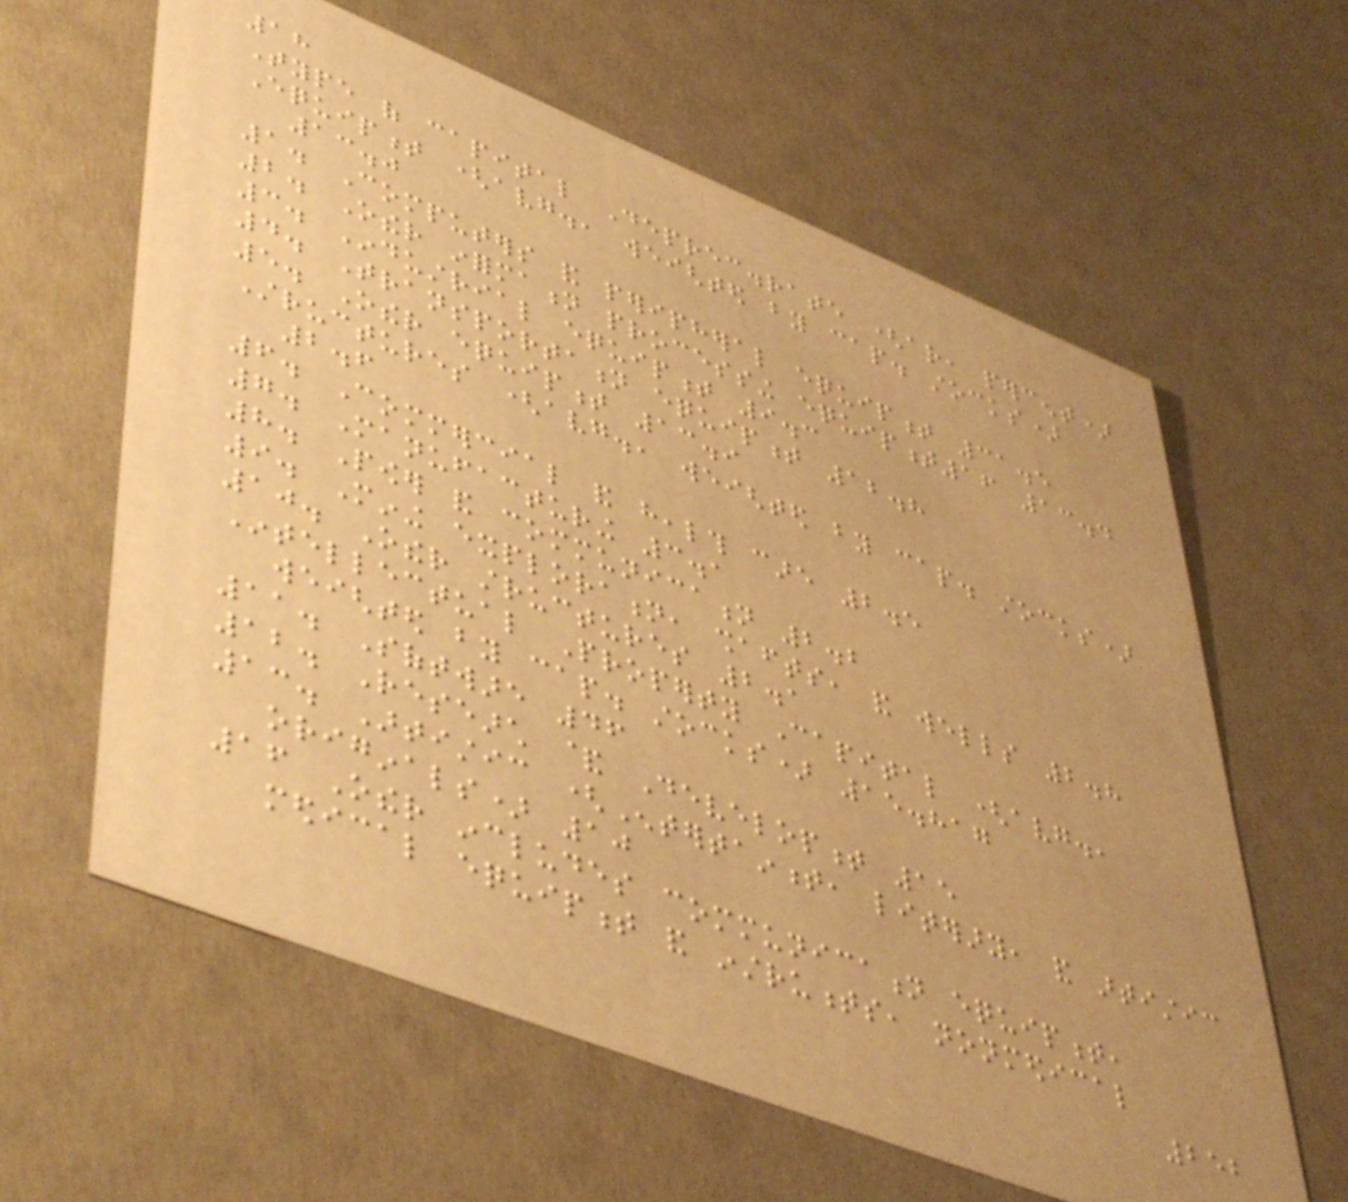18
Type of capital Deprec.rate (ar, percent)
Equipment (avg., weighted by cap. stocks)
13.0
1. Computers and peripheral equipment 31.5
2. Other information processing equipment16 13.4
3. Industrial equipment 9.3
4. Transportation equipment 12.8
5. Other equipment 13.9
Structures (avg., weighted by cap. stocks)
2.6
6. Commercial and health care 2.5
7. Manufacturing 3.1
8. Power and communication 2.2
9. Mining exploration, shafts, and wells 2.8
10. Other structures 2.1
Intellectual Property Capital (avg.,
weighted by cap. stocks) 15.817
11. Software 46
12. Research & Development 15
13. Artistic (Entertainment, literary, and artistic
originals) 10
16 Other includes communication equipment,
medical equipment and instruments, nonmedical
252
